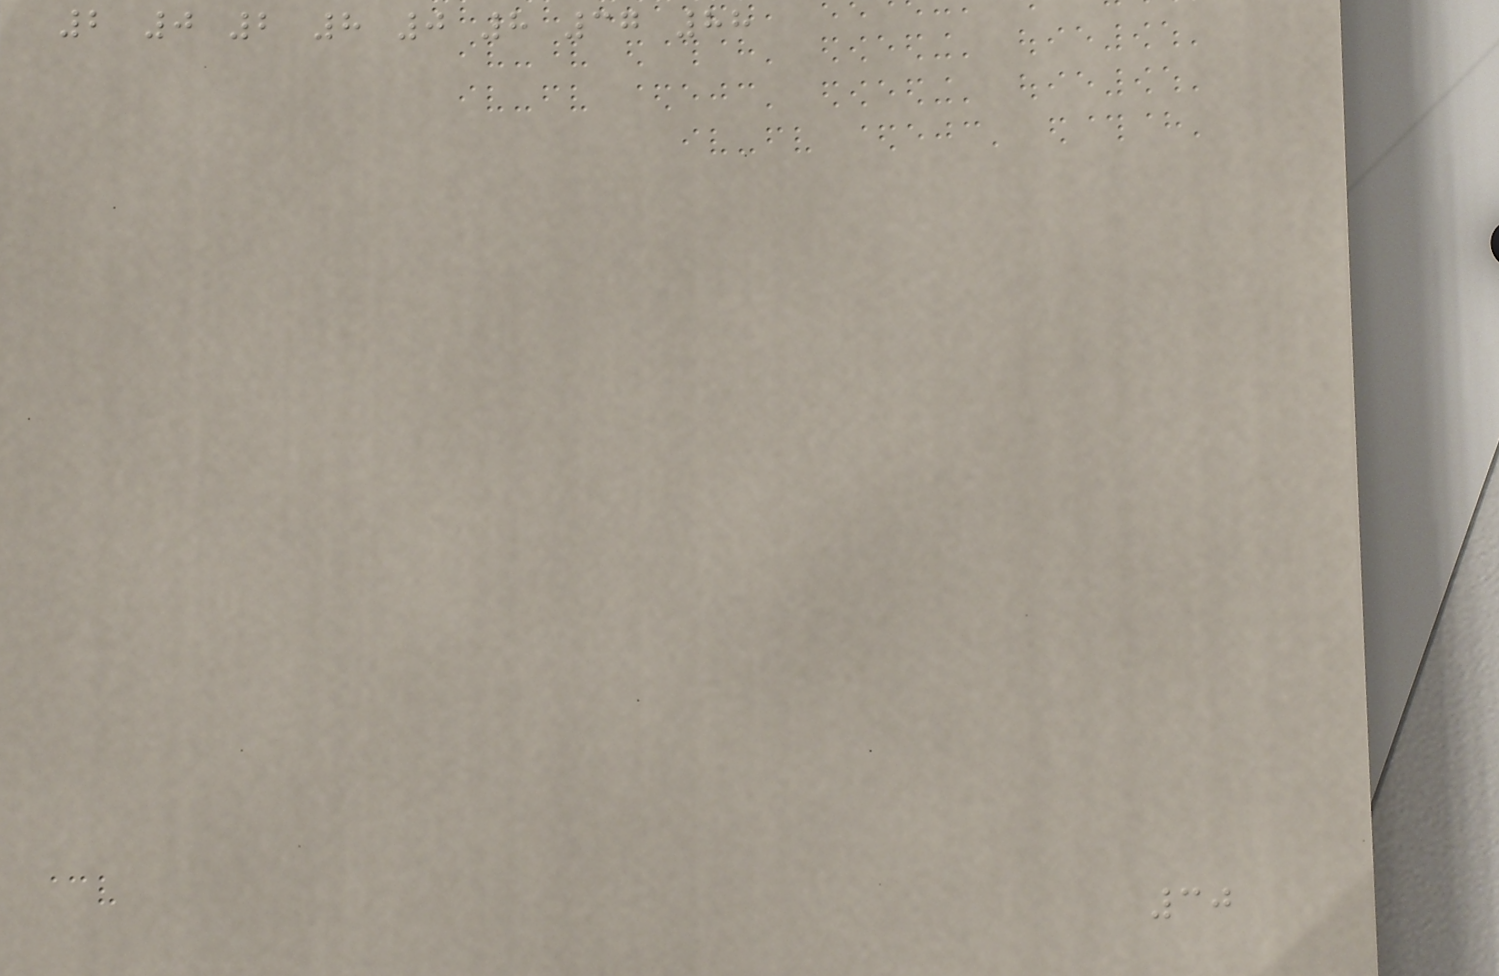2 0 2 8 0 8 37 88
30
